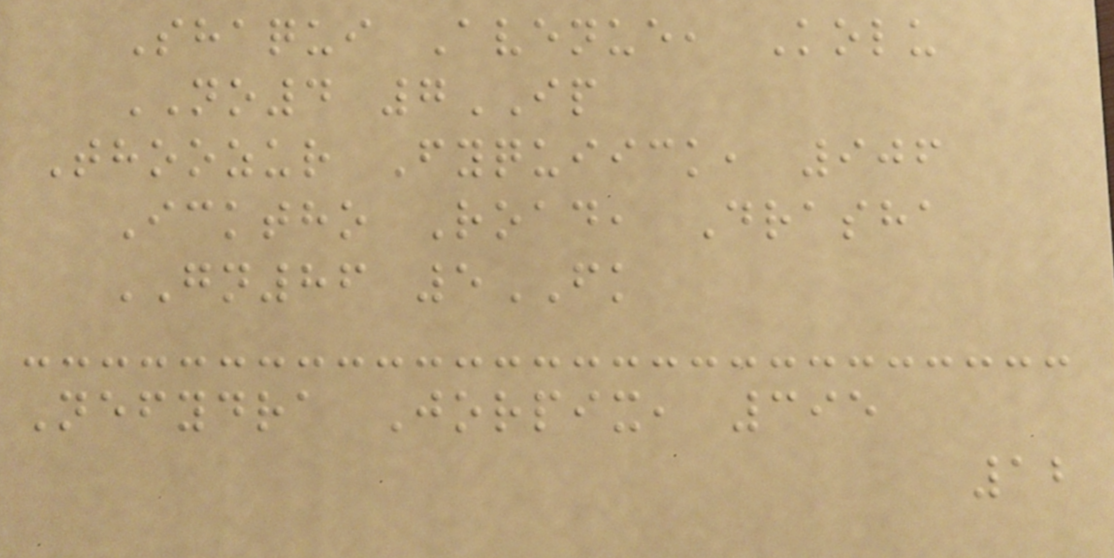Shaqui Avenue, Kolu
NO4 7IP
Thoozur Fyquiick, 906
Icktho Road, Drasha
GN86 5FK
Nefydra Jorpix, 395
12
